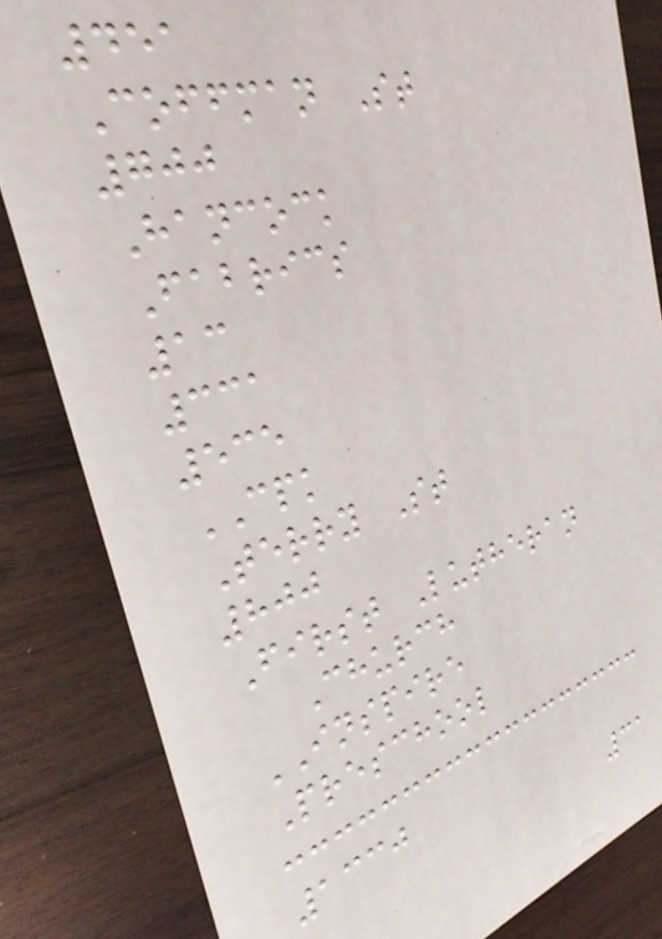451
Coffman St
700
Hancock
Fabrics
13
331
535
CPK
Terry St
800
First Lutheran
Church
INSPIRE
Preschool
1330
31
